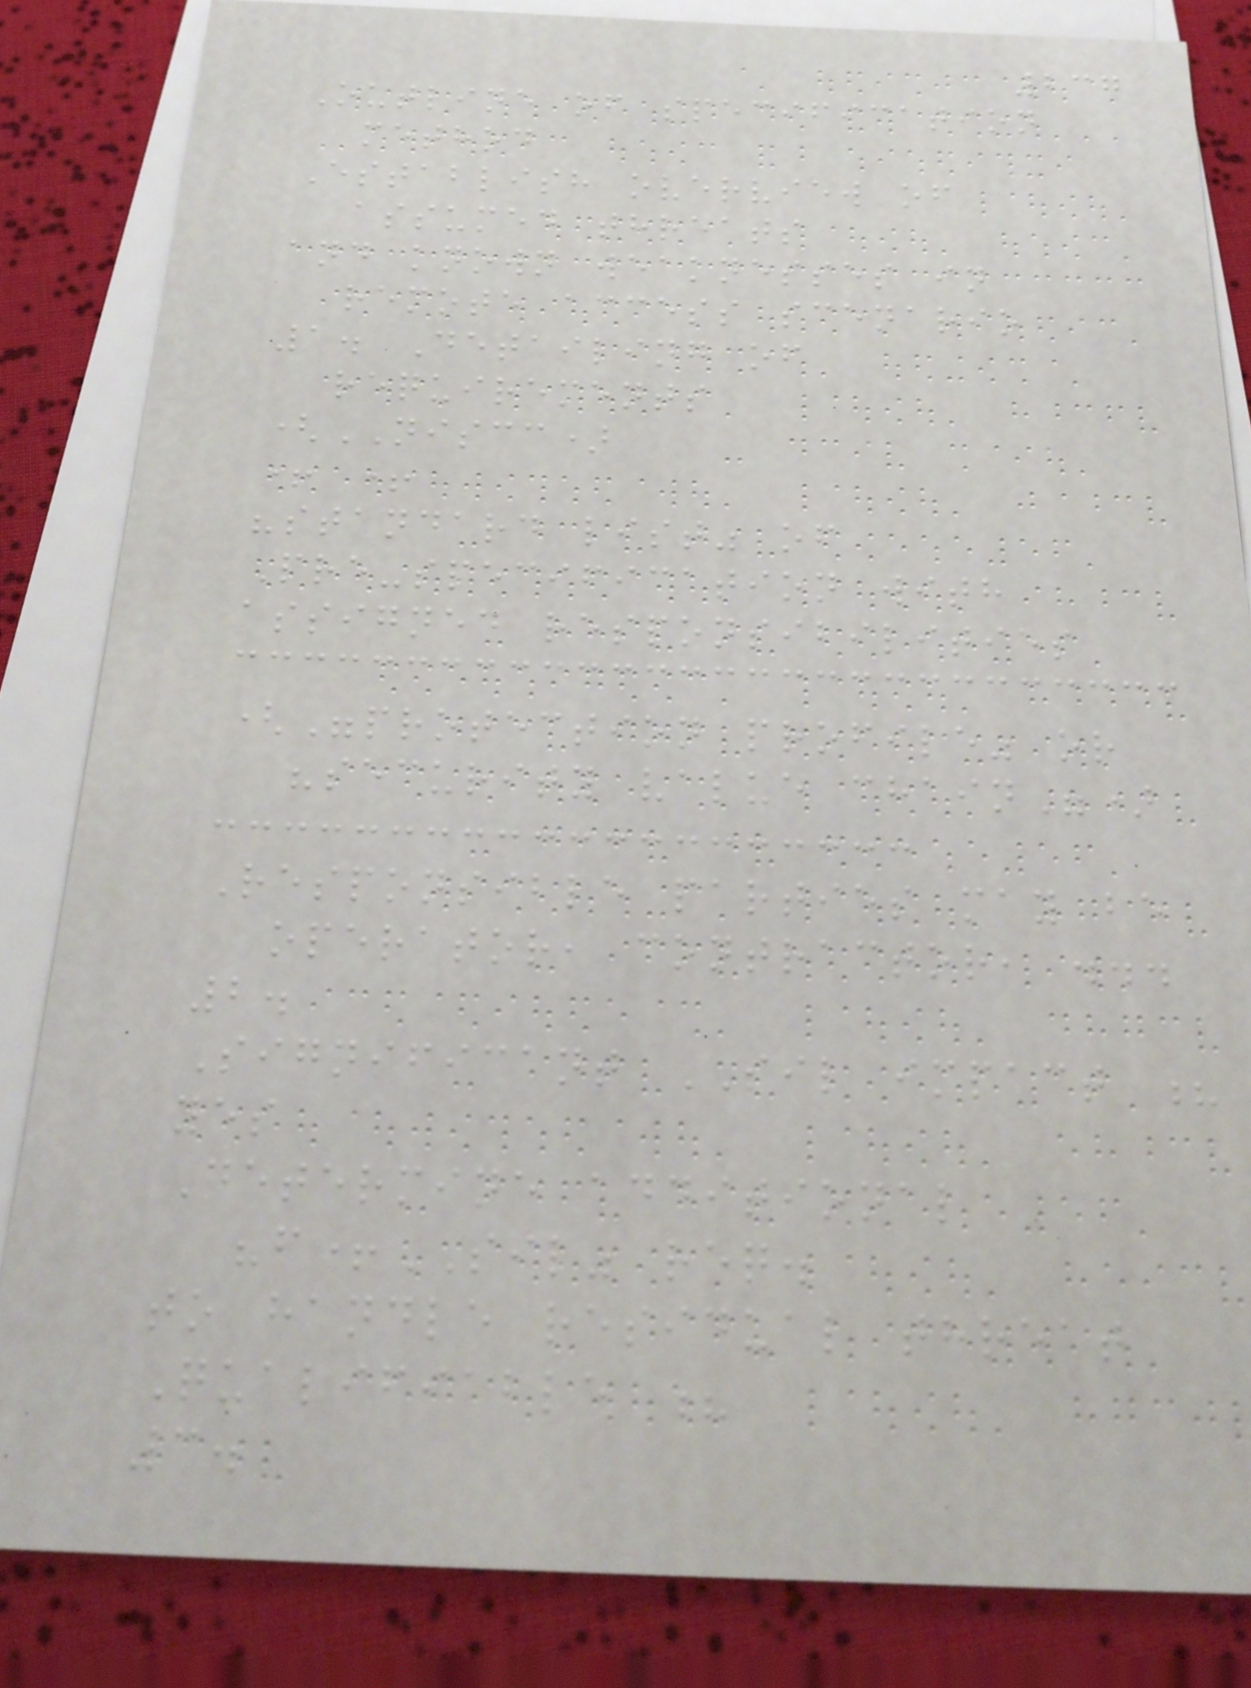237
Outline of specification
method
Establish overview of
assumed threats
and known weaknesses in
remote access scenario
1. Detailing of
requirements
(NISCC)
+ +
"standard list" of
Pre-specification with
assigned responsibilities
("protection profile" or
"security value chain")
Responsible parties may be
operator, contractor, ...
2.
Significant SIL impact ?
yes
Determine additional
"f+SIL" req.
to handle residual threat
Qualifiable ?
3.
